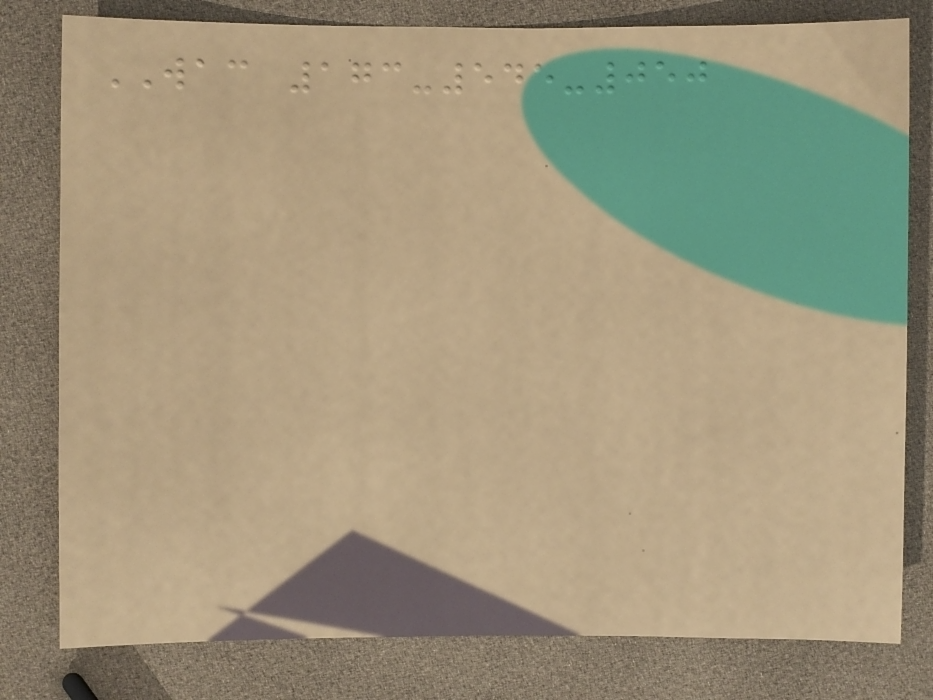WAC 173-545-050
